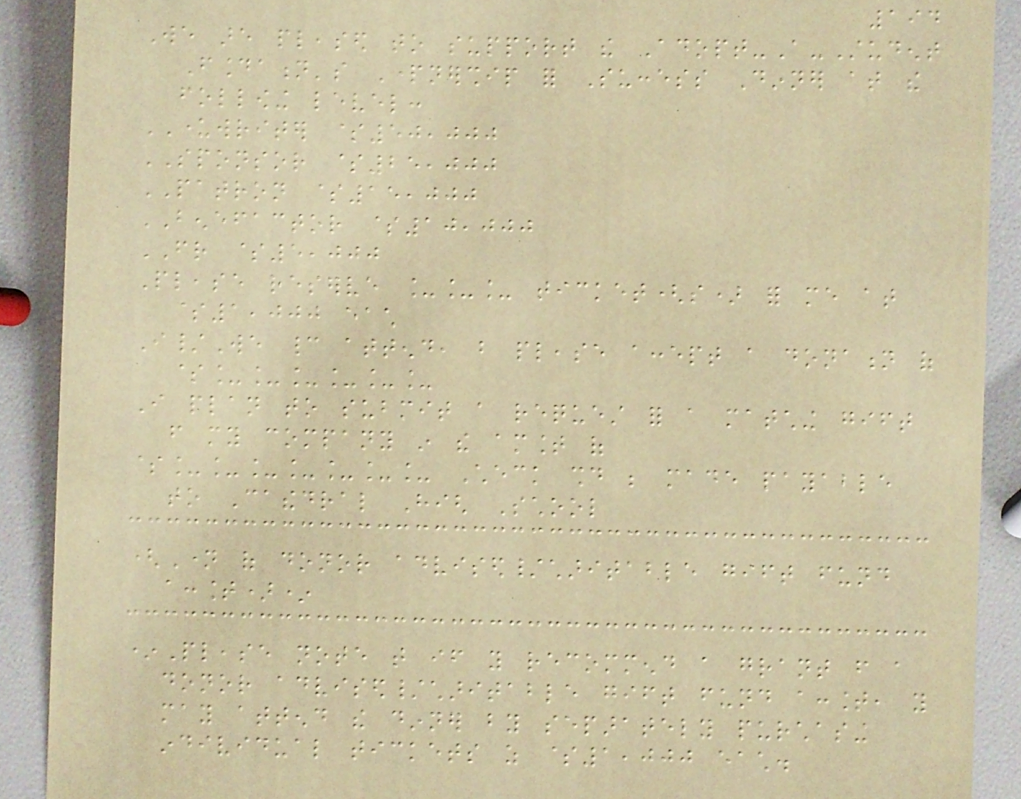194
We are pleased to support the Adopt-A-Student
Foundation's Partnership for Success Dinner at the
following level:
UNDERWRITER $50,000
SPONSOR $25,000
PATRON $15,000
BENEFACTOR $10,000
FRIEND $5,000
Please reserve ___ ticket(s) for me at
$1,000 each
I/We cannot attend, but please accept a donation of
$______
I plan to submit a request for a matching gift
from my company in the amount of
$_______ Check should be made payable
to Cathedral High School
(Name of donor advised/charitable gift fund
account)*
*Please note that if you recommend a grant from a
donor advised/charitable gift fund account, you
may attend the dinner by separately purchasing
individual tickets as $1,000 each.
